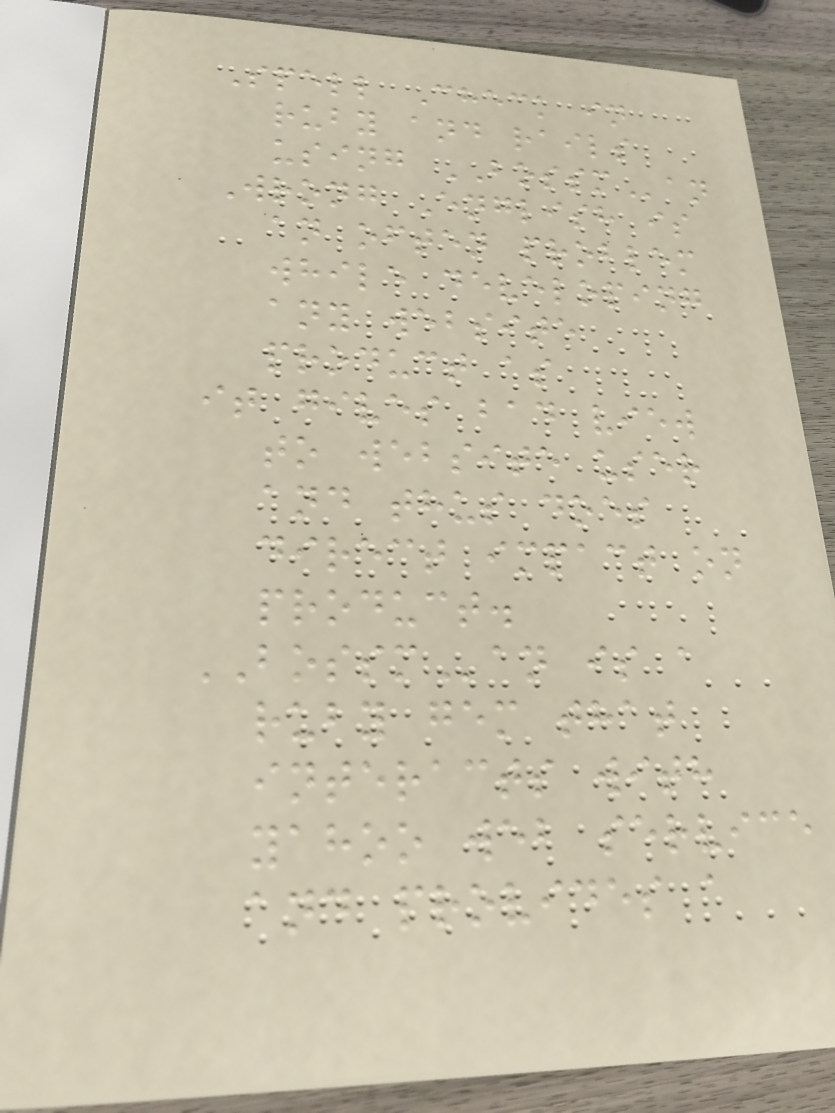Spell Check in
ruby and rails
using BOSSMan
Wrong English is
an often problem
while developing
any website
product as
it gives bad view
to website user
and thus does
direct impact on
product.
BOSSMan is a
ruby gem that
interacts with
yahoo web service
and provides a
